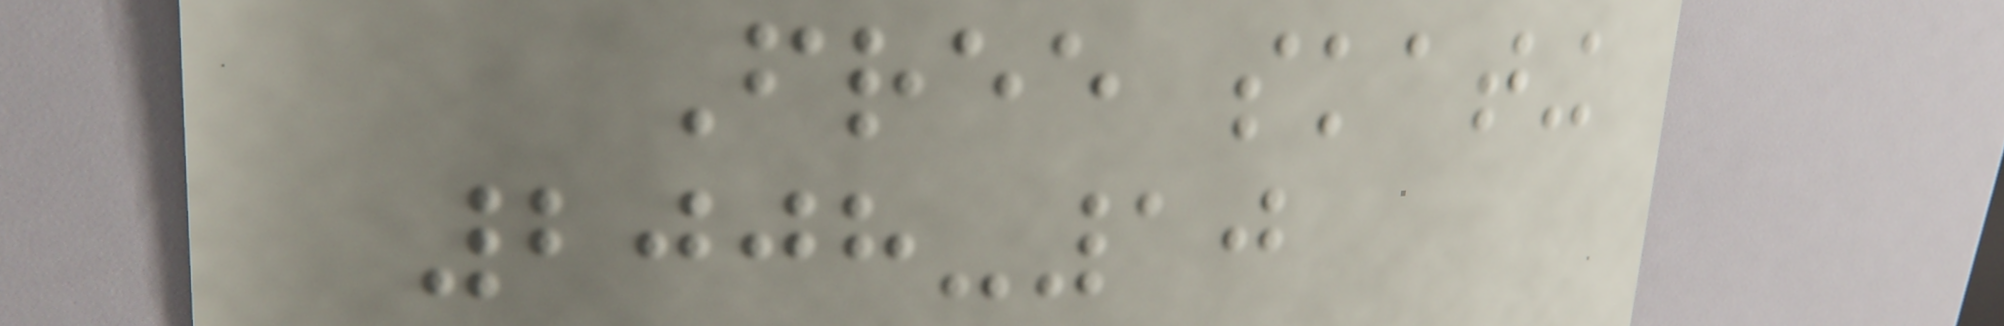Free skating
2008-10
